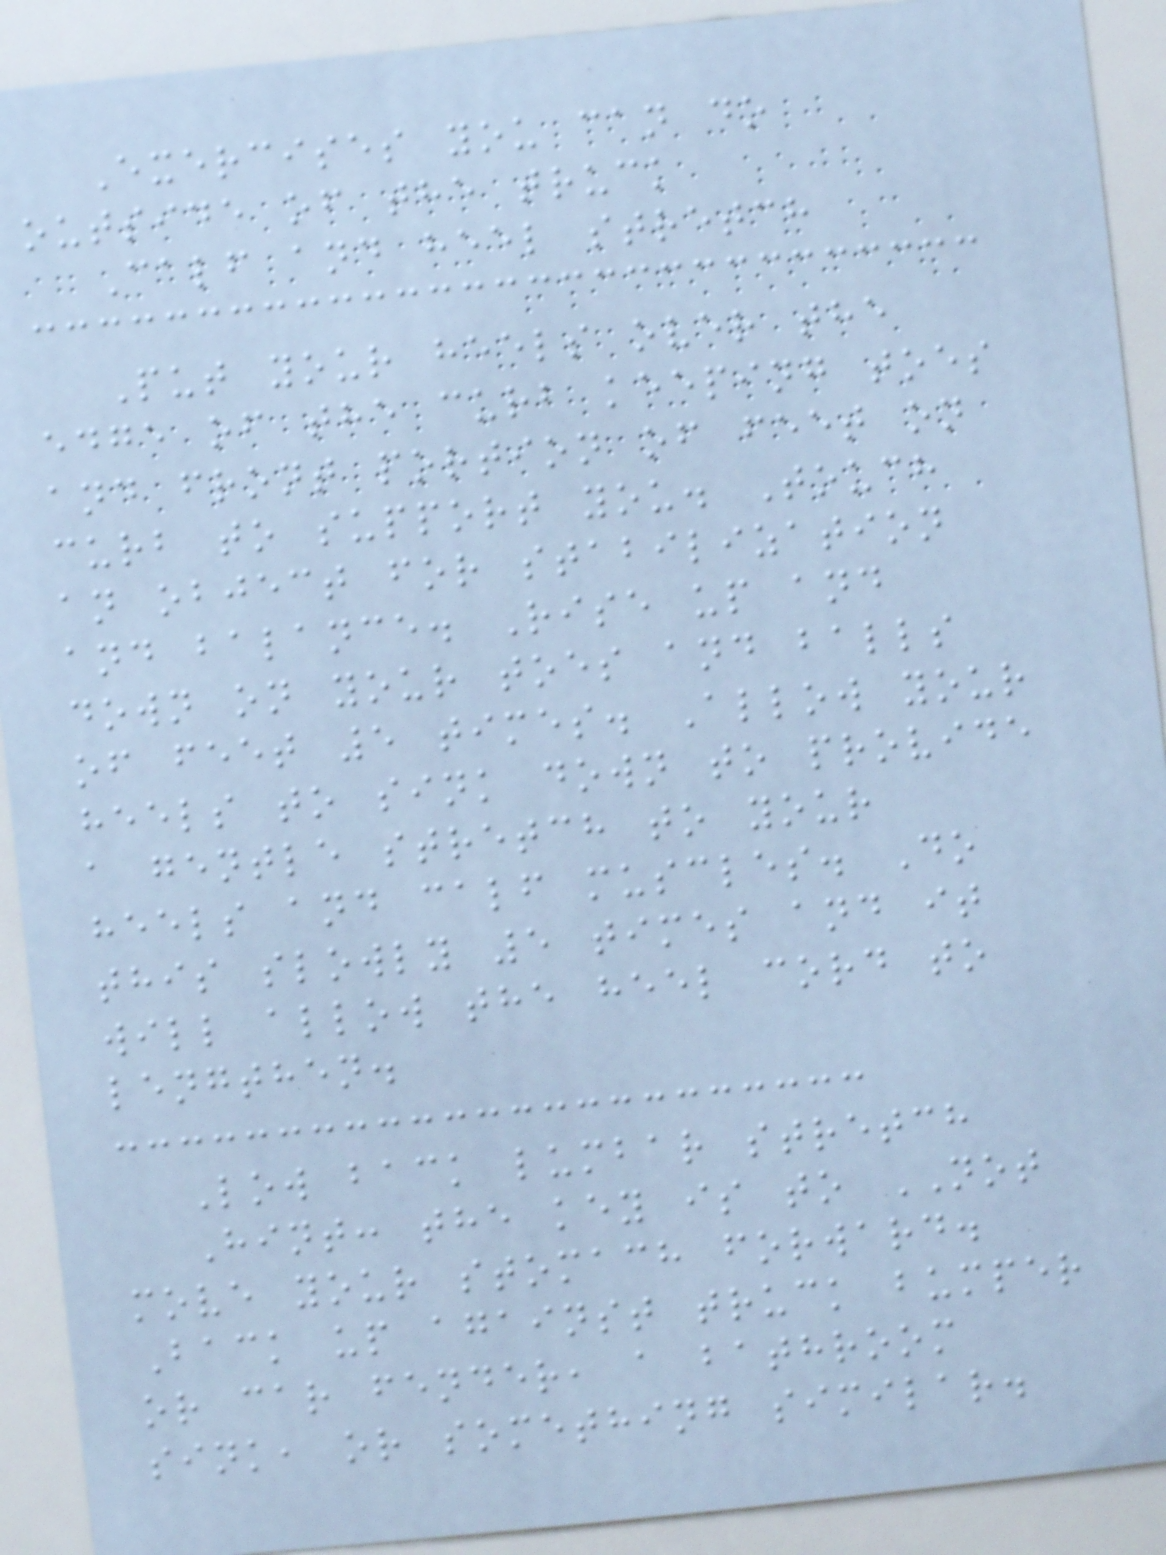Exercises you can do
outside of the truck
Calf and heel stretch
Put your heels over the
edge of the curb keeping toes
and front portion of feet on
curb to support you. Touch
an object for stabilization
and balance. Rise up and
down on your toes and balls
of feet 5 times. Allow your
heels to sink down to provide
a gentle stretch to your
heels and calf muscles. Do
this slowly 5 times and it
will allow the heel cord to
lengthen.
Low back lumbar stretch
Hint: the key is to NOT
move your stomach forward.
Back up against truck bumper
or car fender, a bathroom
sink, or something similar.
